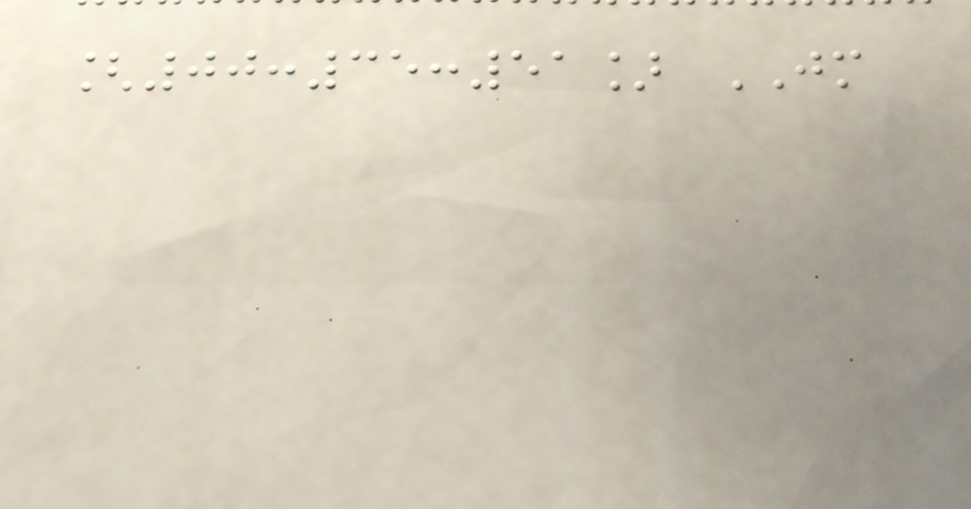[00:35:51] JM
